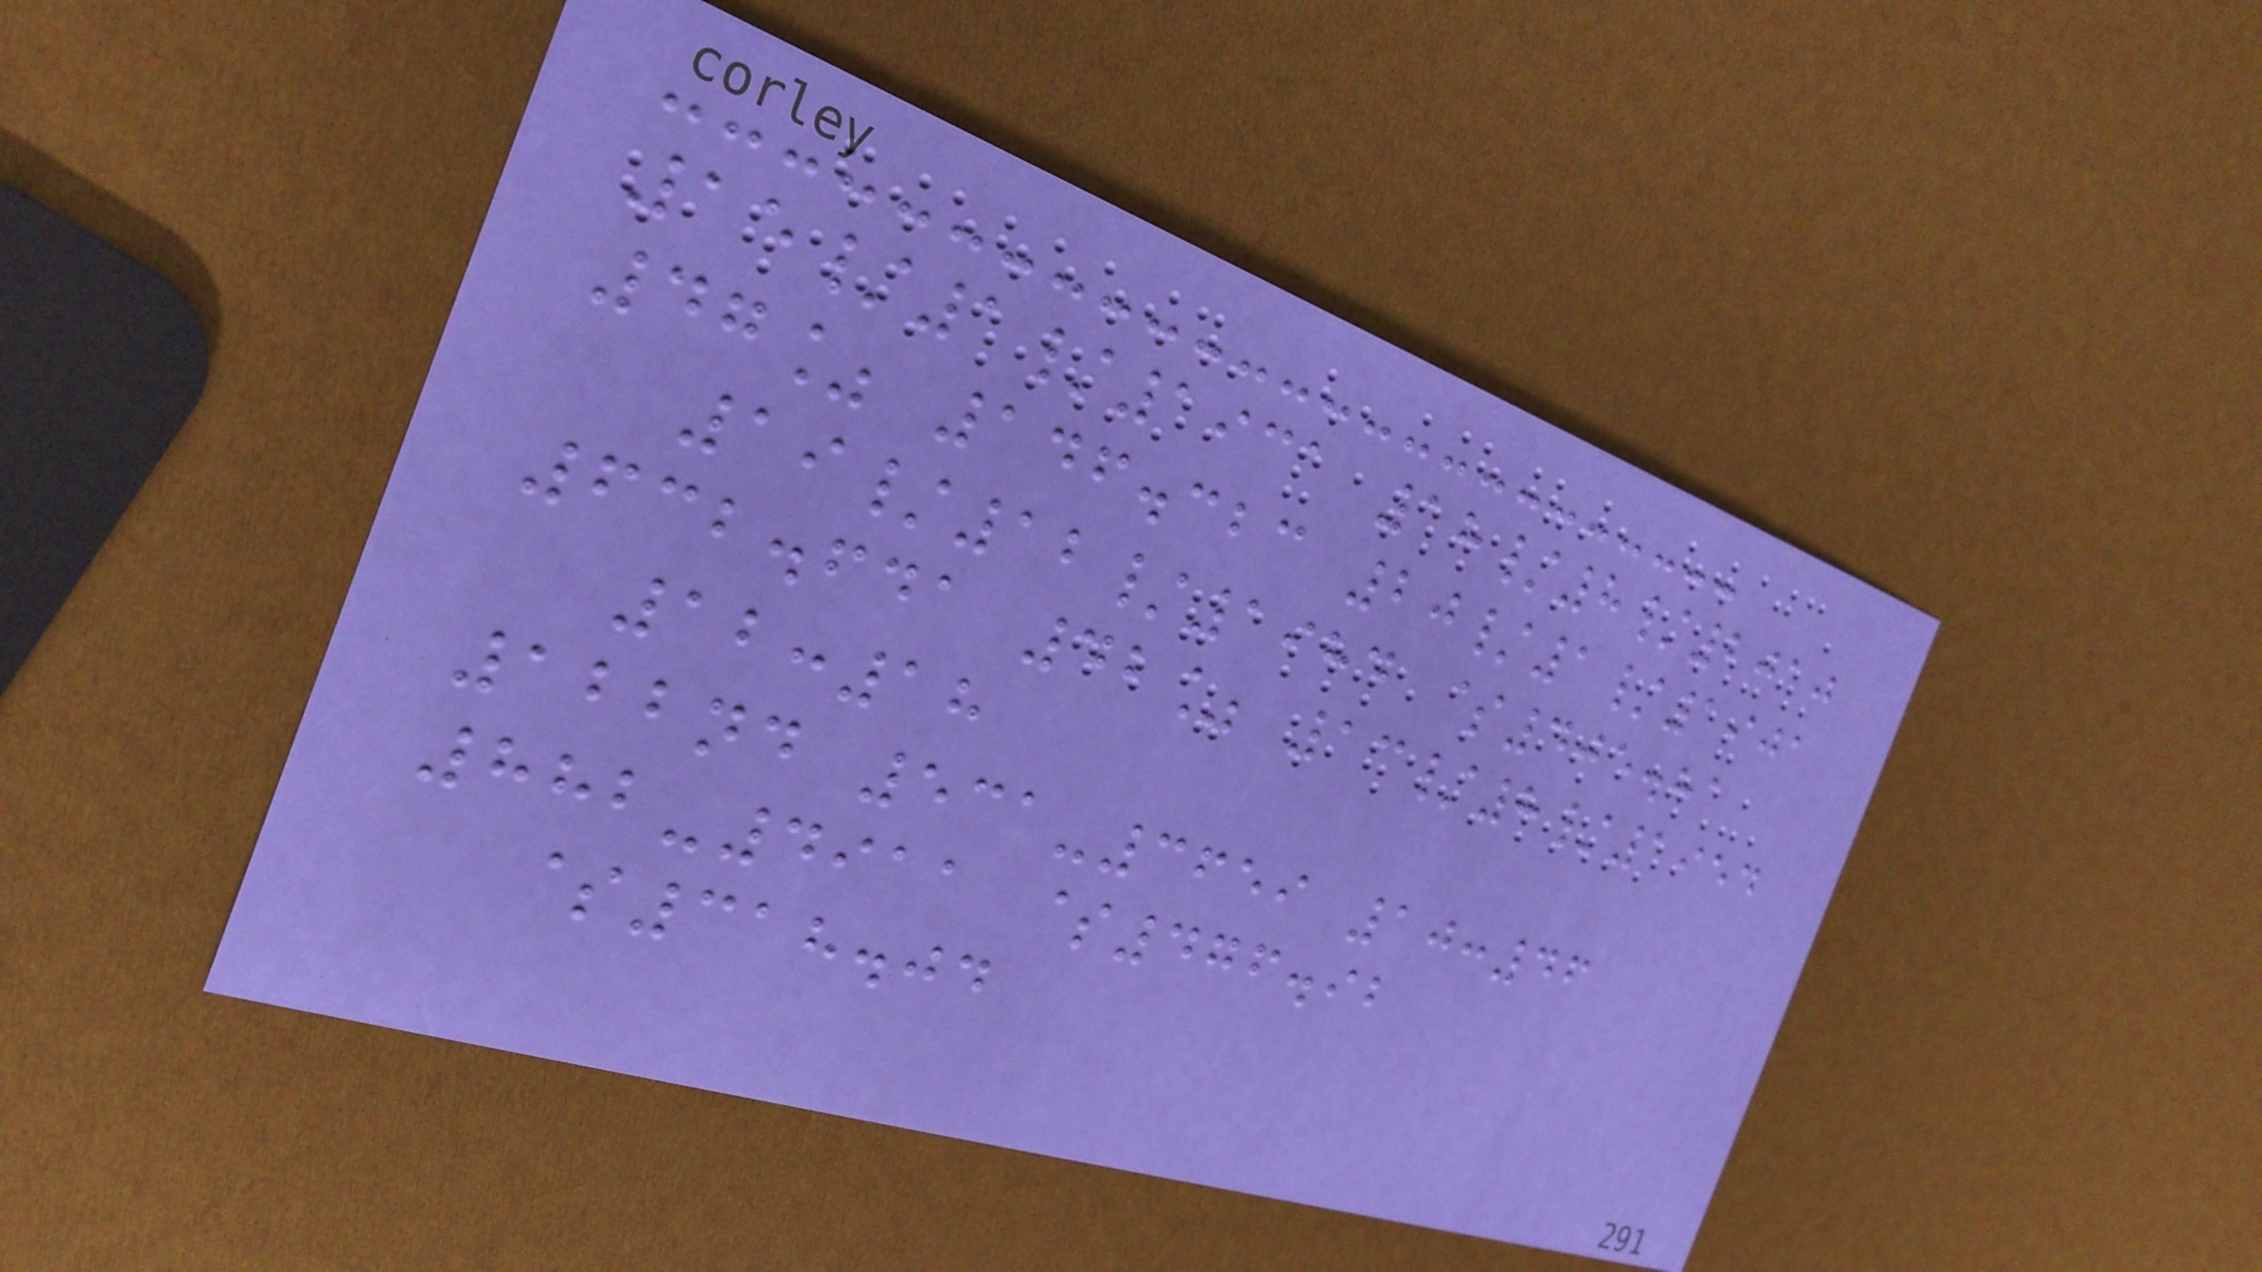15/1/1931 18/8/2010
47% 146.323 20/1/1901
19/12/1984 $405.81
632.641 42% 13/8/1954
12:18
122nd 531-3659 10:46
882-4911 $476.92
$318.04
